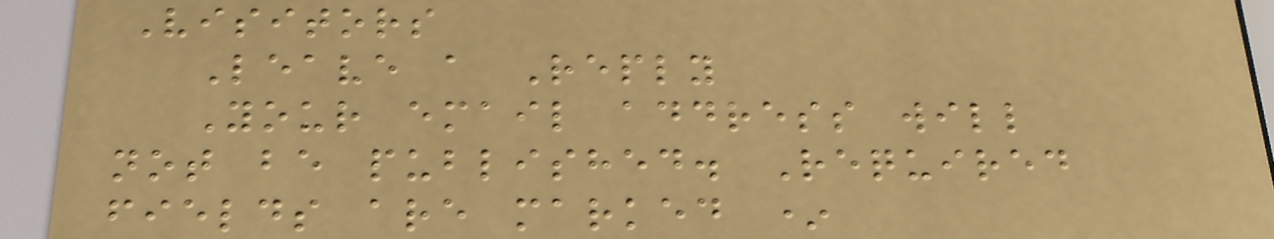Visitors
Leave a Reply
Your email address will
not be published. Required
fields are marked *
